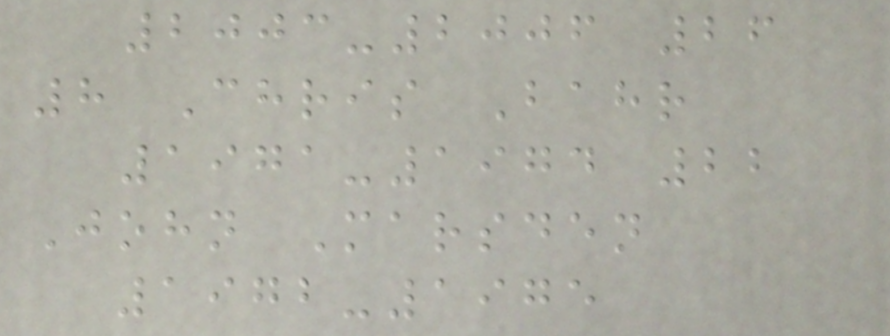2003-2006 26
8 Chris Bahr
1971-1974 22
John Marsden
1972-1975
